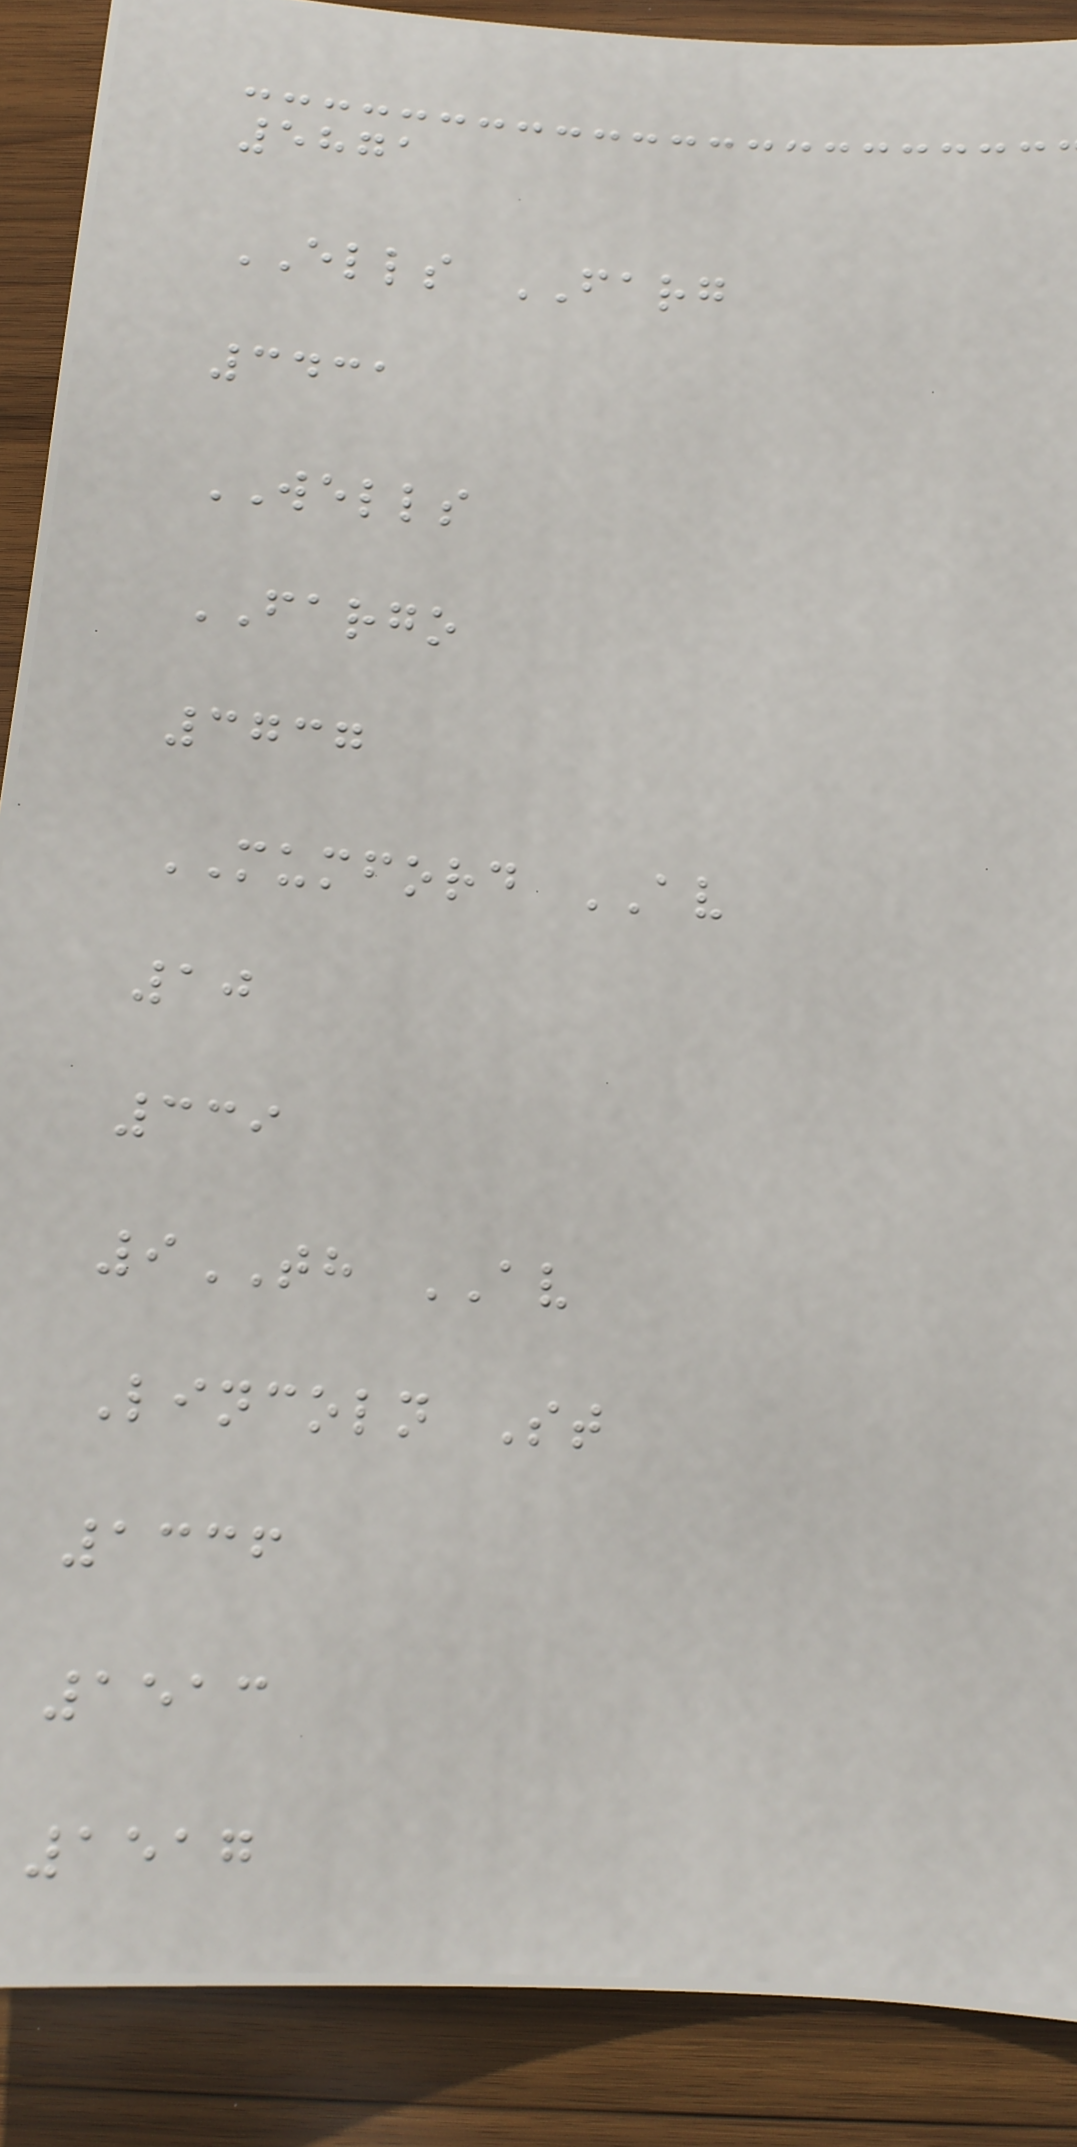5871
ELLS FARG
3431
WELLS
FARGO
3737
MUMFORD AV
10
339
9TH AV
Lincoln St
1336
1513
1517
